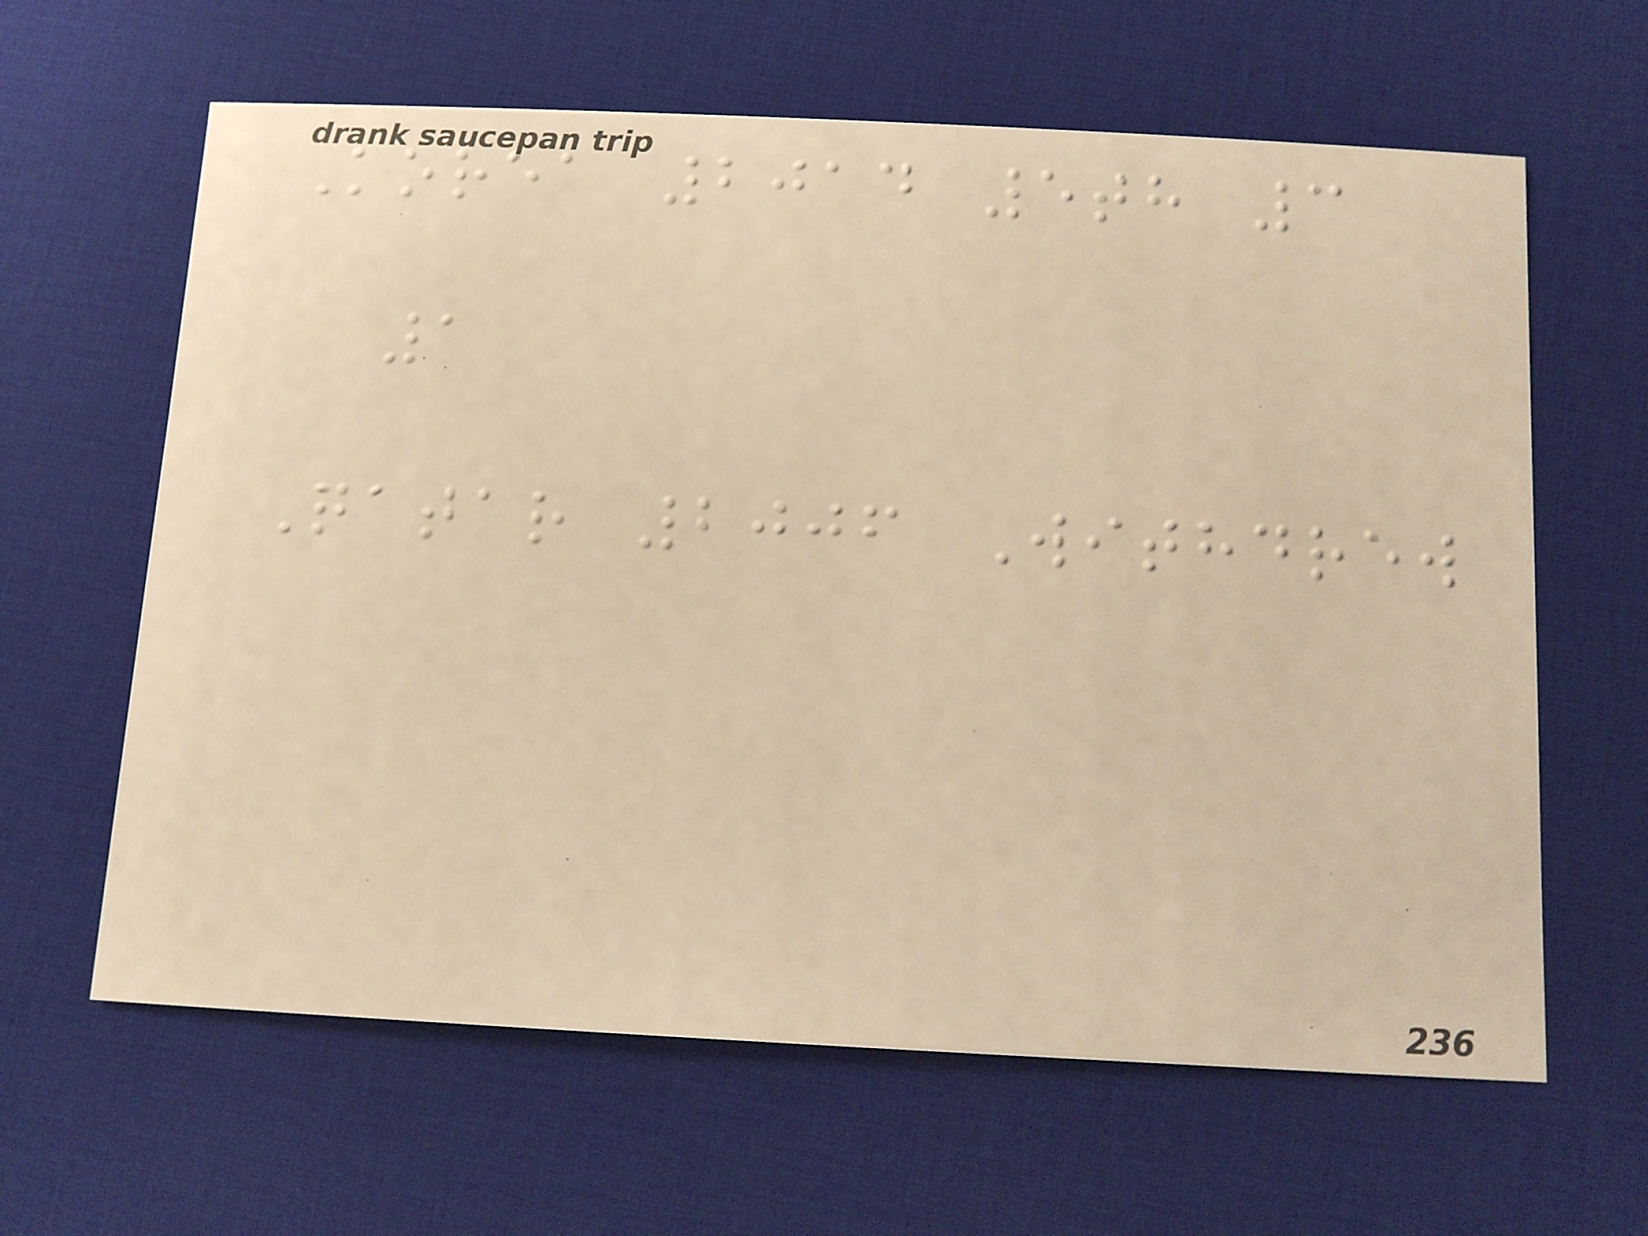Korea 2014 5th 3
1
Qatar 2006 Withdrew
